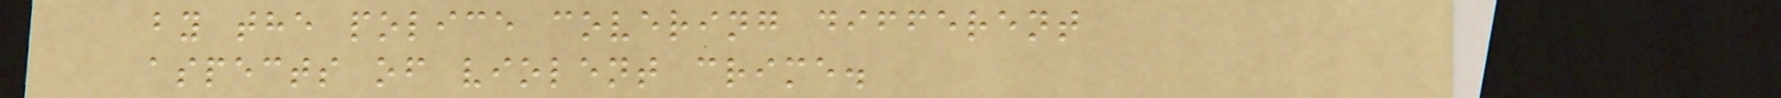by the police covering different
aspects of violent crime.
